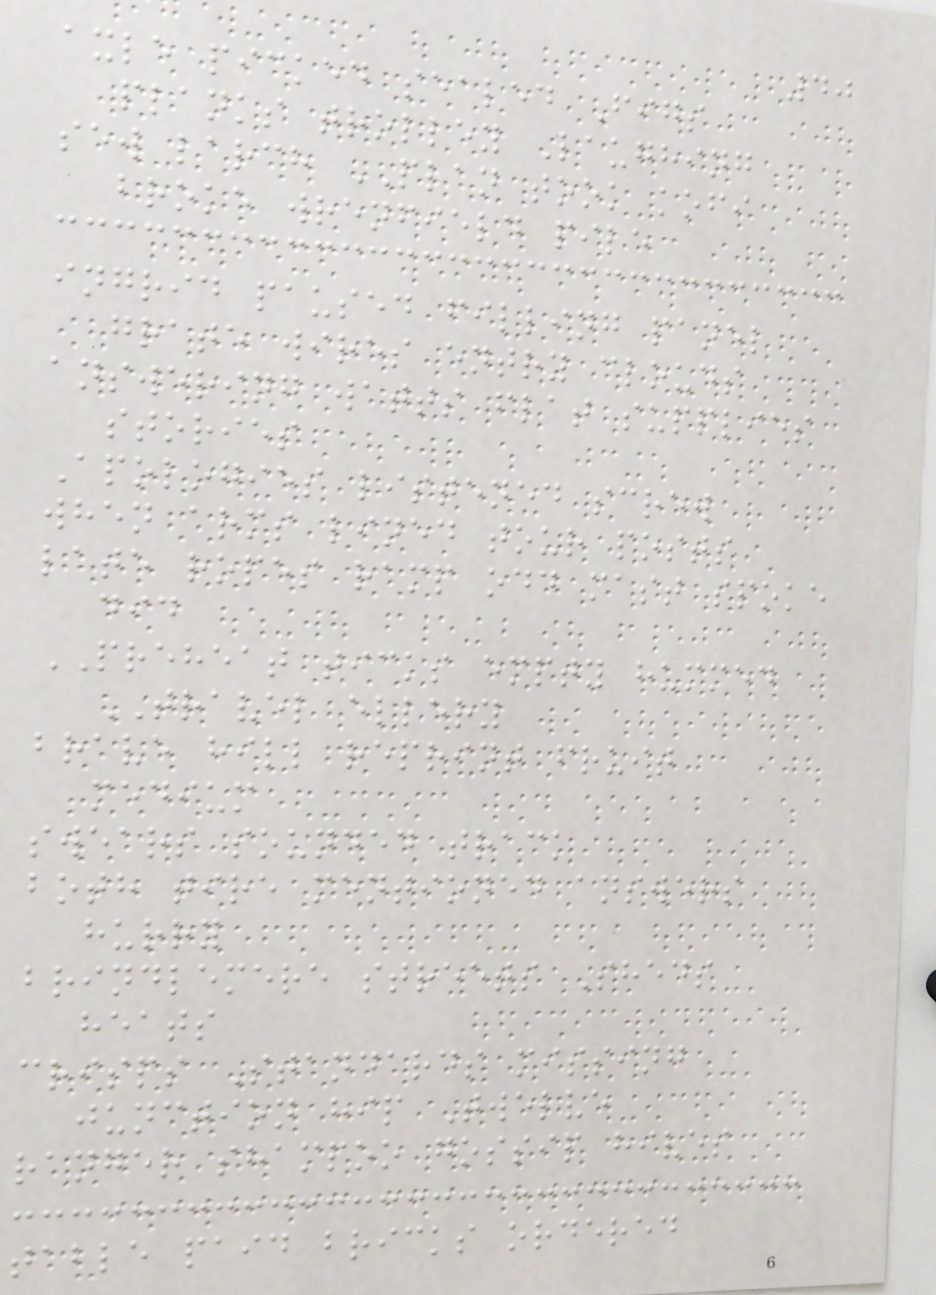40
axle picked sealed Figs
planks trolley Laughing
sew larch PLAN took kofi
broke wrenfield pile
ingrid paused filling panel
grate wires entry clouds
answering watts flat supplies
stories
Apologies listened screw
when arms lined tour posts
late ropes ramp odd mast spoke
did
PREHEAT ticks empty hummed
TRAVEL ellery
brave hill reprint fruit
medium
swears sounded track
both tire mentioned answers
hurry
brindlemere streets Sheds
heats
crisps Standards missing
junction hip Twelve
ranger shampoo gossip hives
table paid bricks ordered
